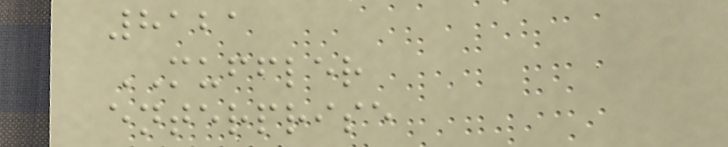8121
MUFFLER
enterprise
